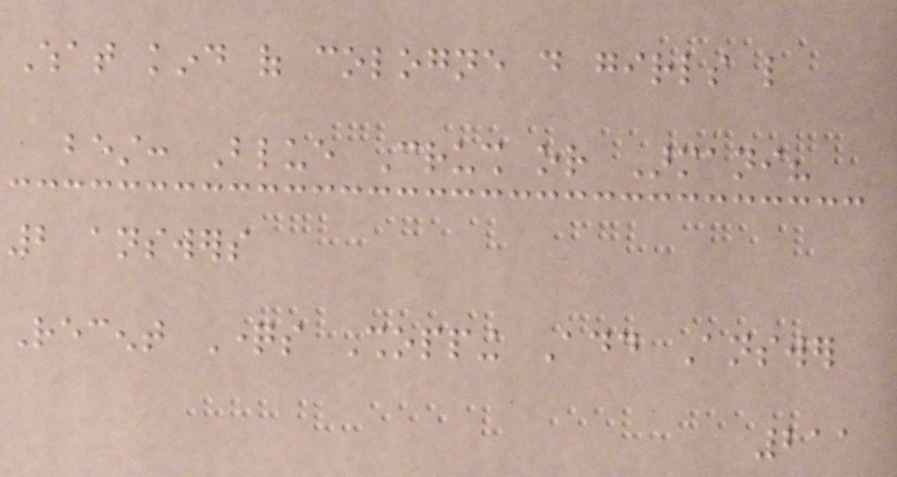What kind of cologne do girls like
best: Blue Crush or Armani?
2 answers
Recent Questions Shopping Add Answer
211
